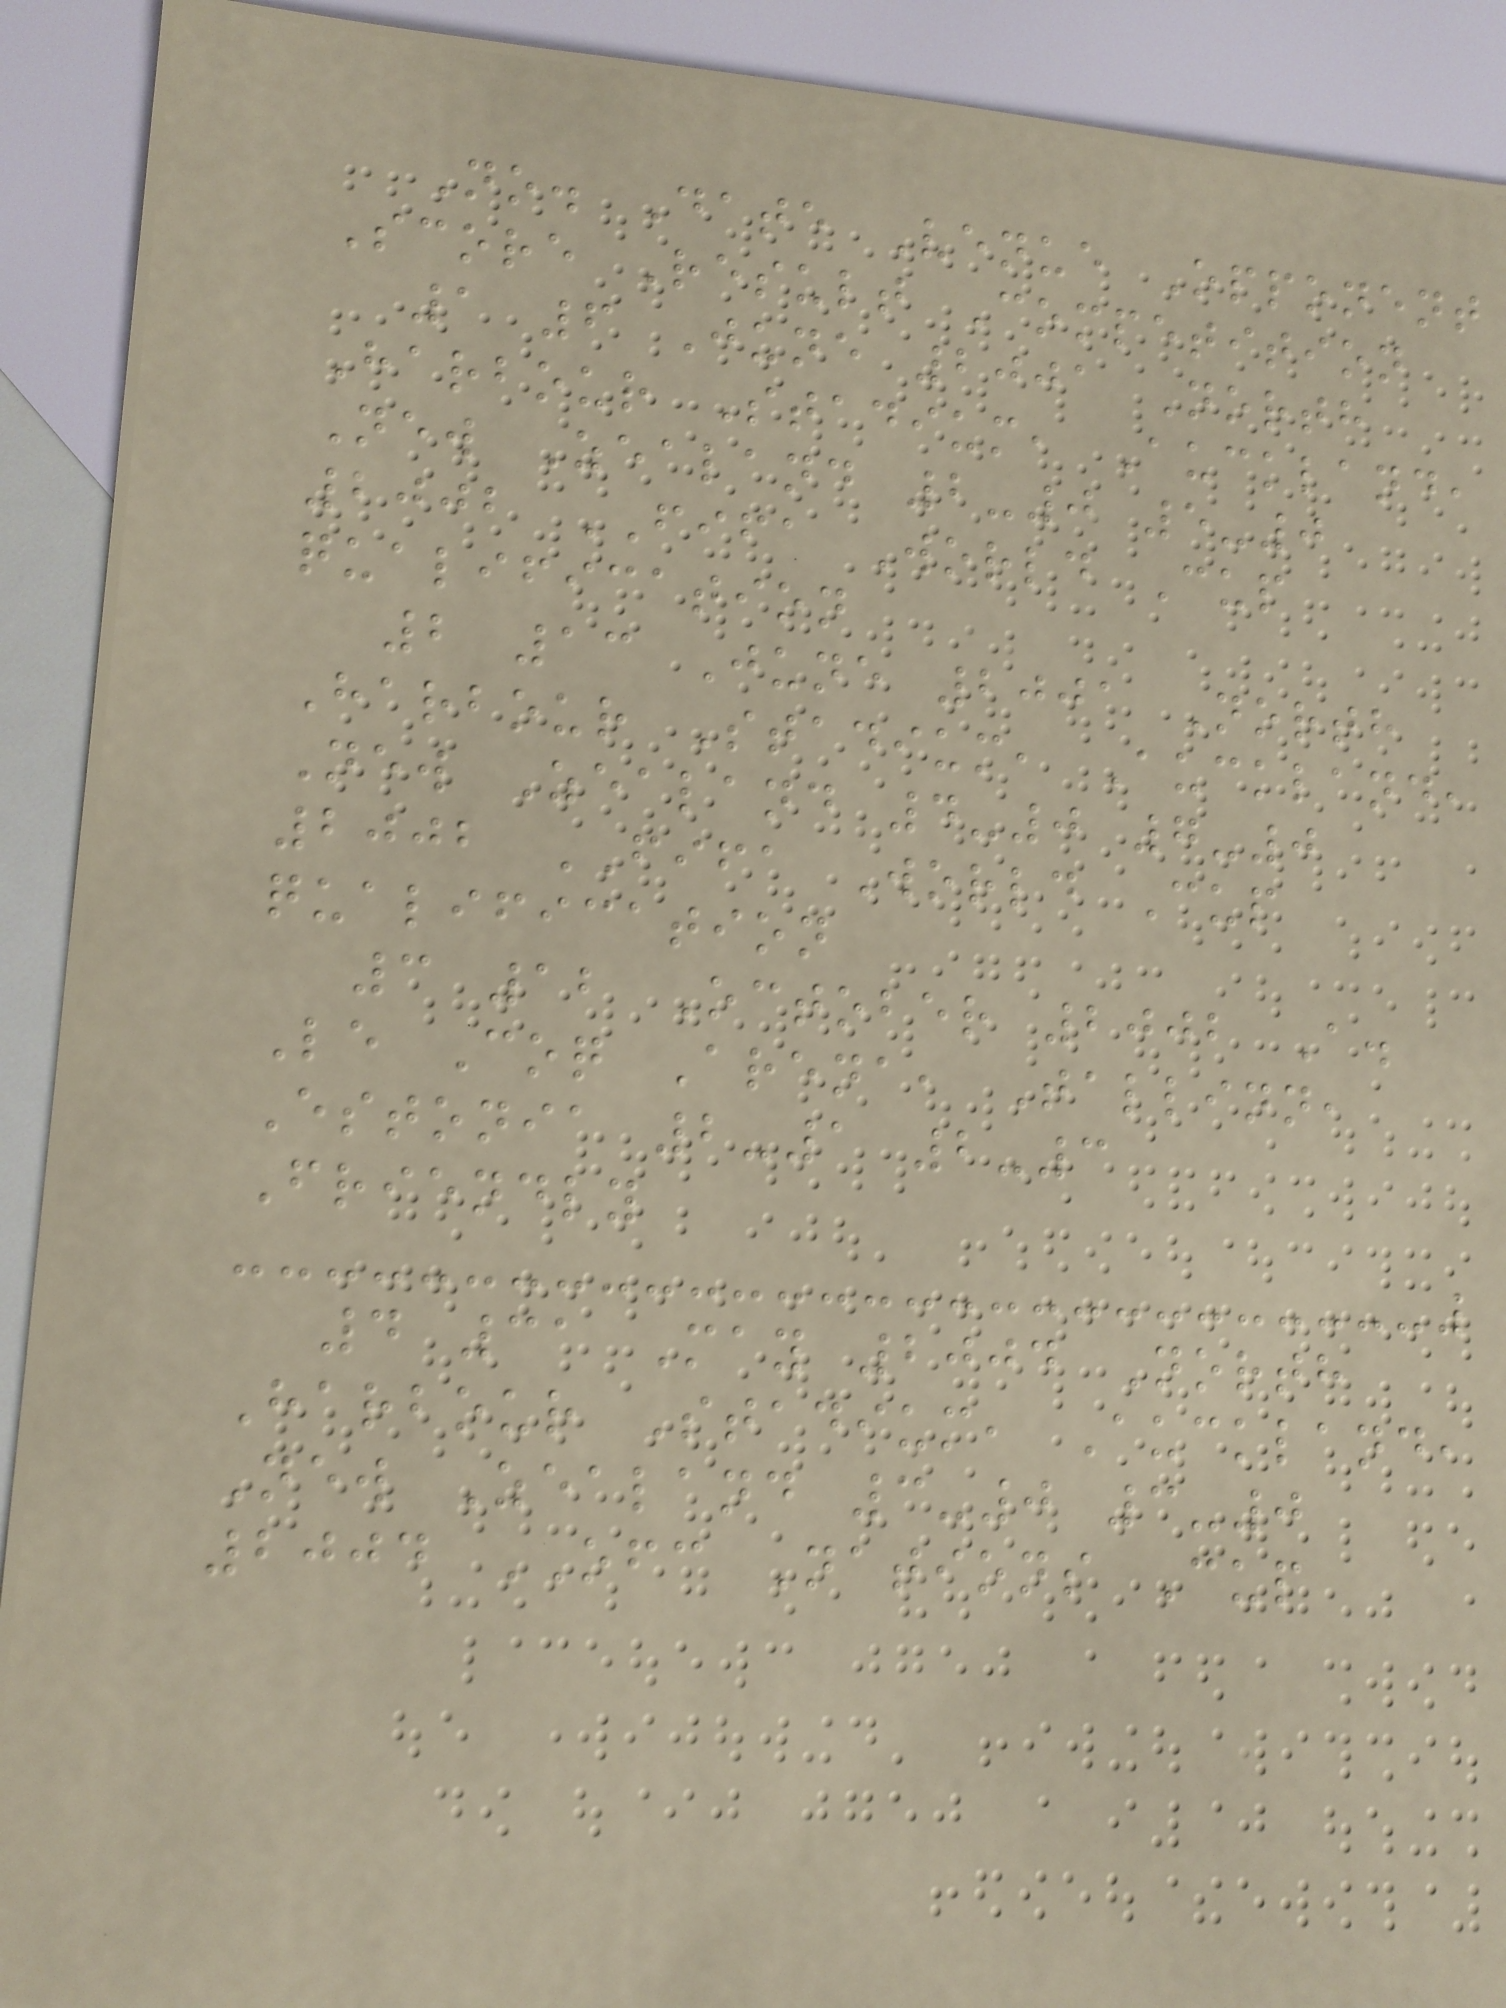No. Date Venue Opponent
Score Result Competition
1 6 June 2001 North
Harbour Stadium, Auckland,
New Zealand 2-0 5-0
2002 FIFA World Cup
qualification
2 13 June 2001 North
Harbour Stadium, Auckland,
New Zealand 4-0 7-0
2002 FIFA World Cup
qualification
3 12 October 2002 A.
Le Coq Arena, Tallinn,
Estonia 2-1 2-3
Friendly
4 31 May 2004 North
Harbour Stadium, Auckland,
New Zealand 3-0 3-0
2004 OFC Nations Cup
